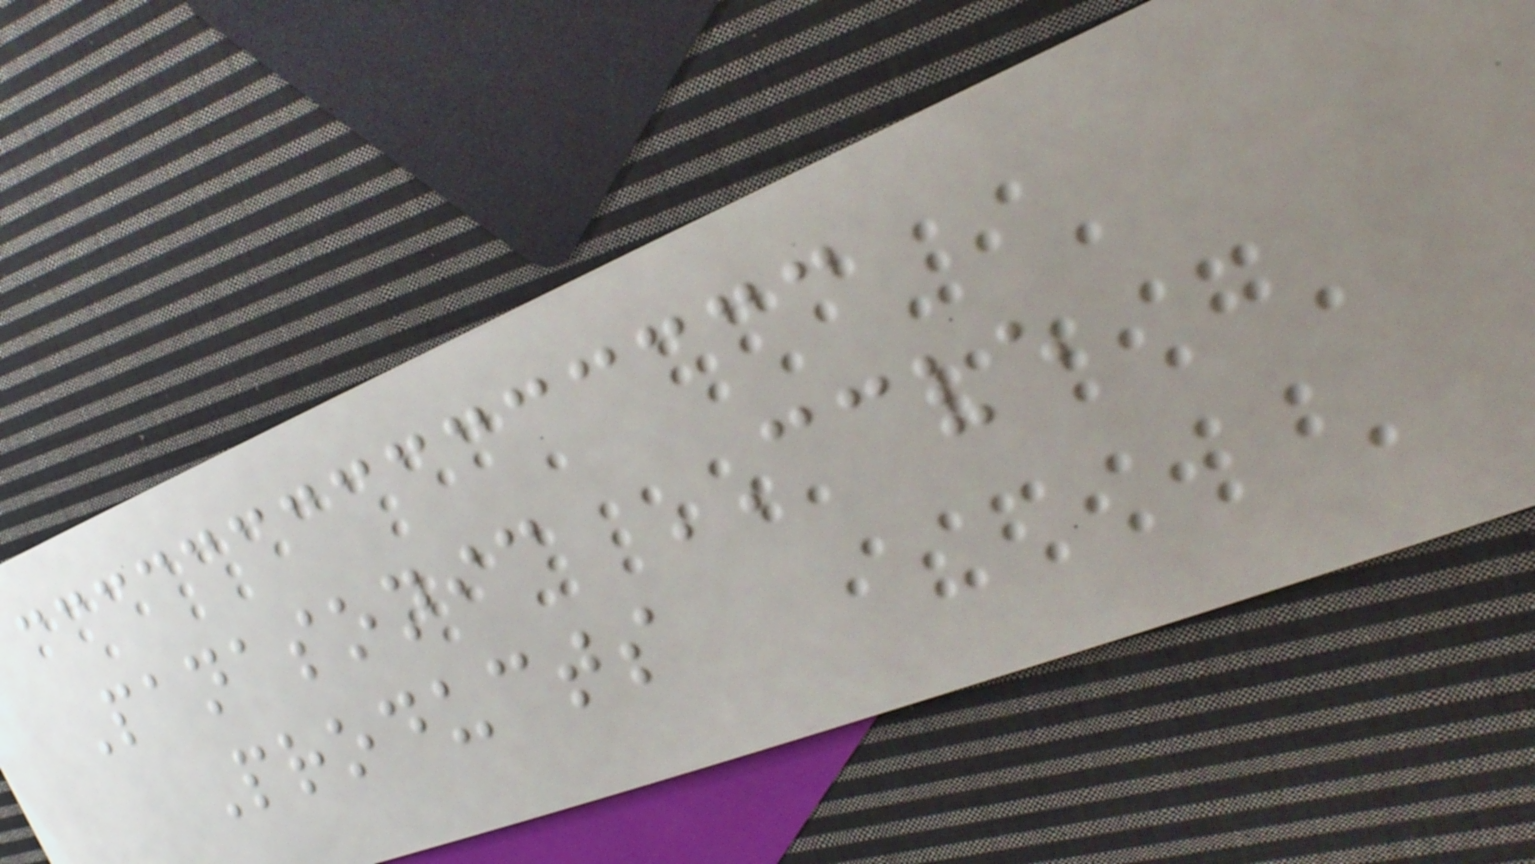Panasonic CCVE
Products
